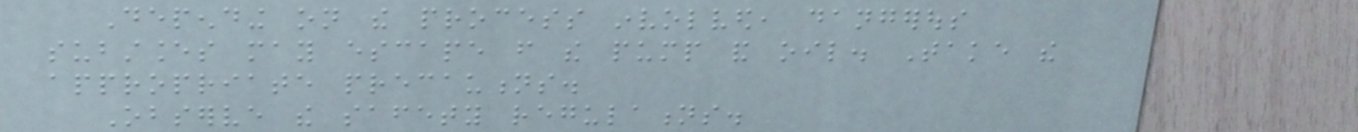Depending on the process involved, dangerous
substances may escape from the pump and oil. Take the
appropriate precautions.
Observe the safety regulations.
